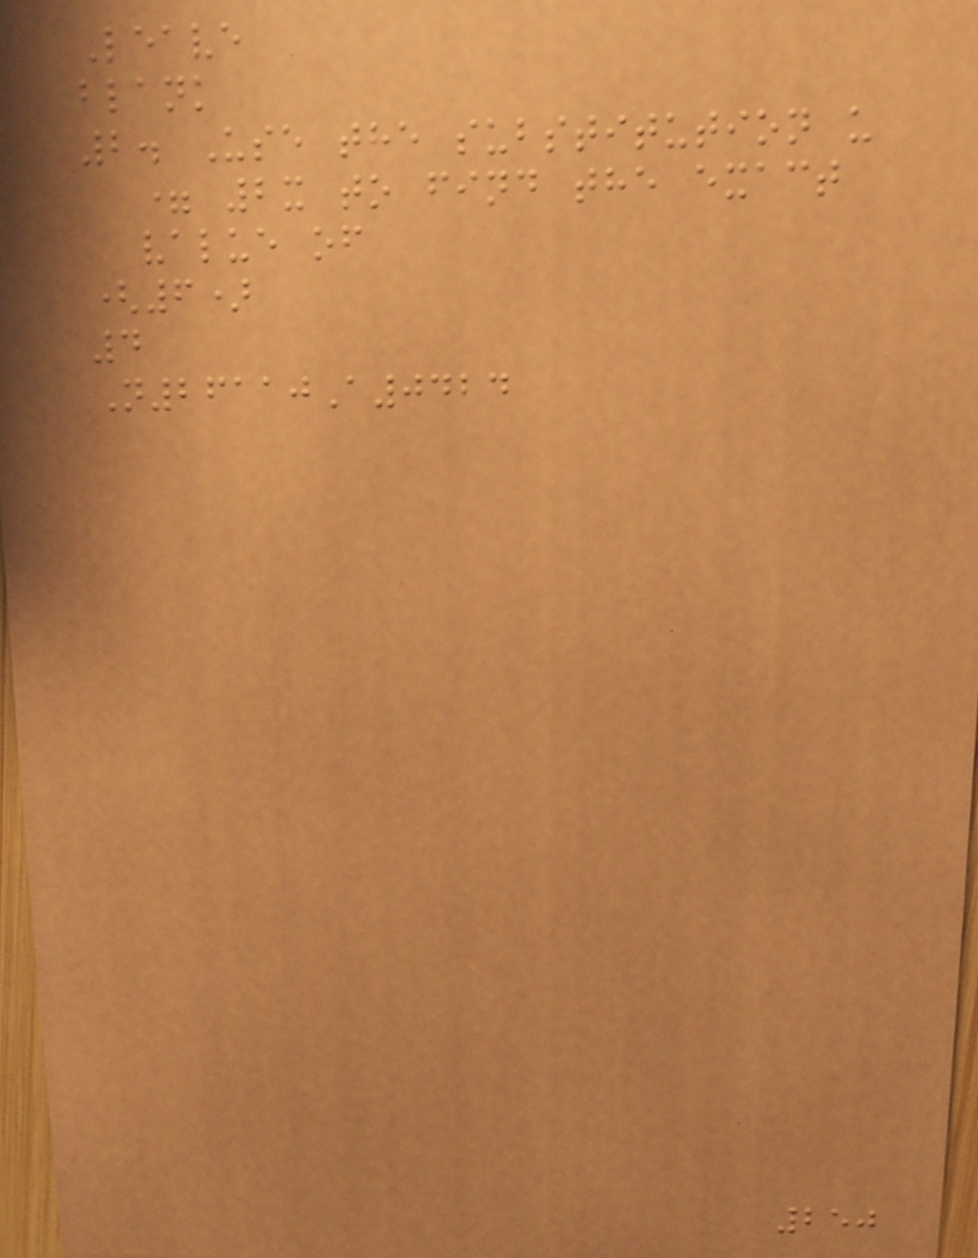Leave
blank
2. Use the substitution u
= 2x to find the exact
value of
(6)
4
N26110A0424
250
